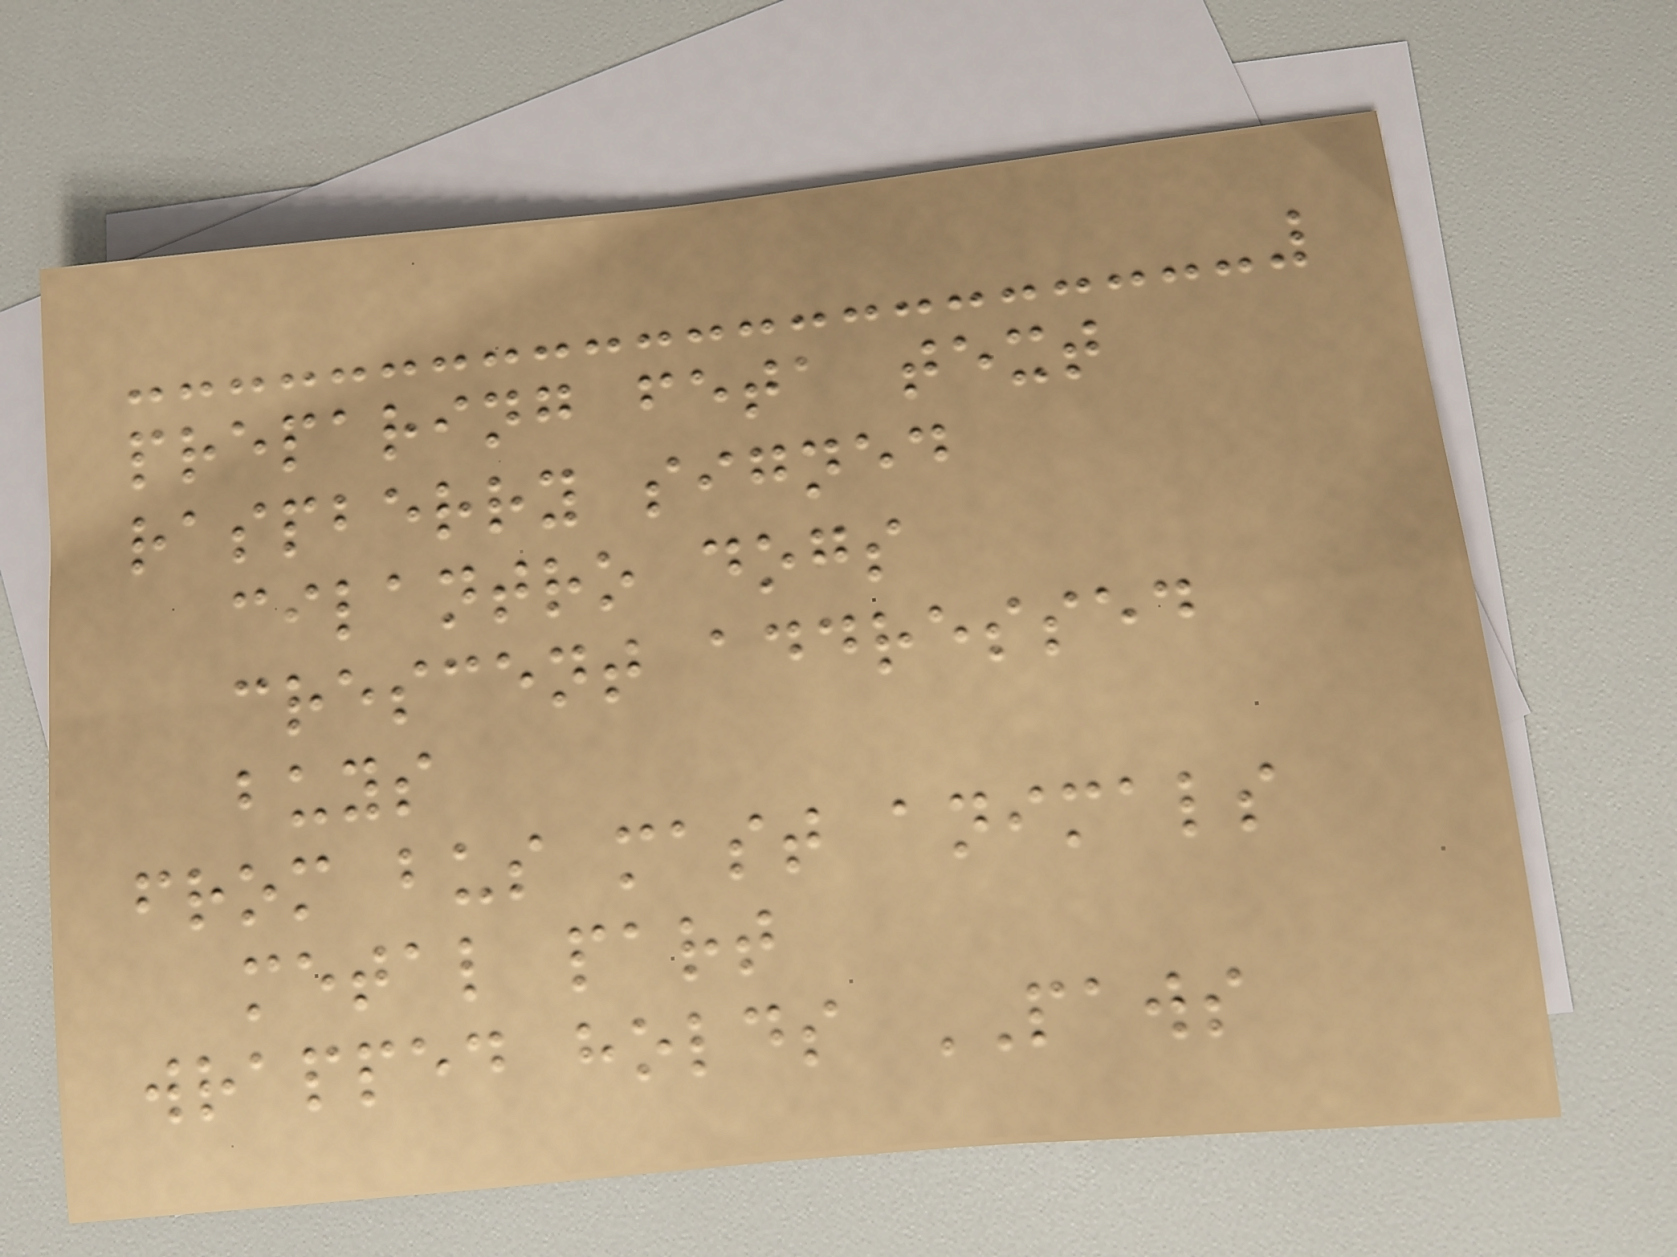preparing feta text
raspberry signed
cilantro dogs
crescent addressed
buys
from bus mast animals
metal part
wrapped holds PAWS
